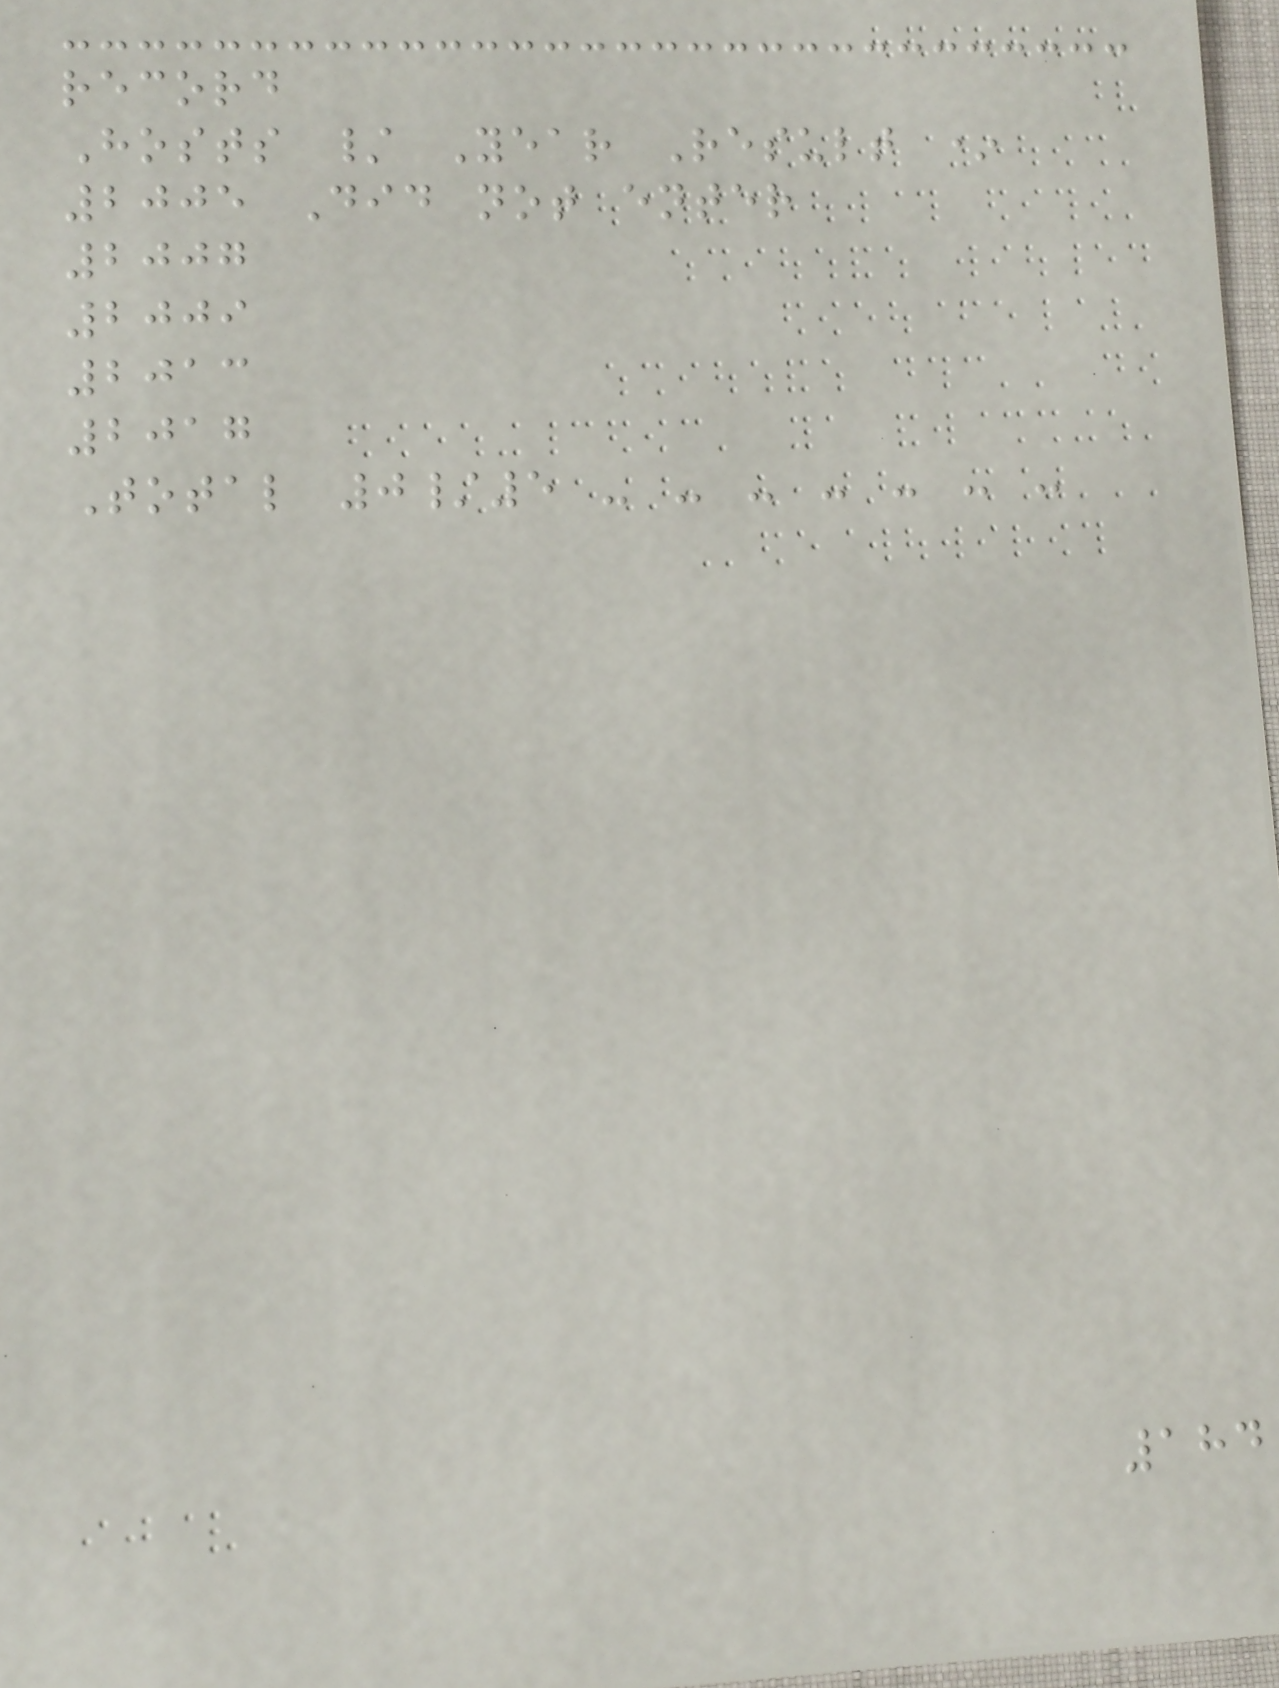record
Hosts / Year Result *
2005 Did not enter
2007
2009
2013
2017
Total 0/5 - - - - - - -
184
